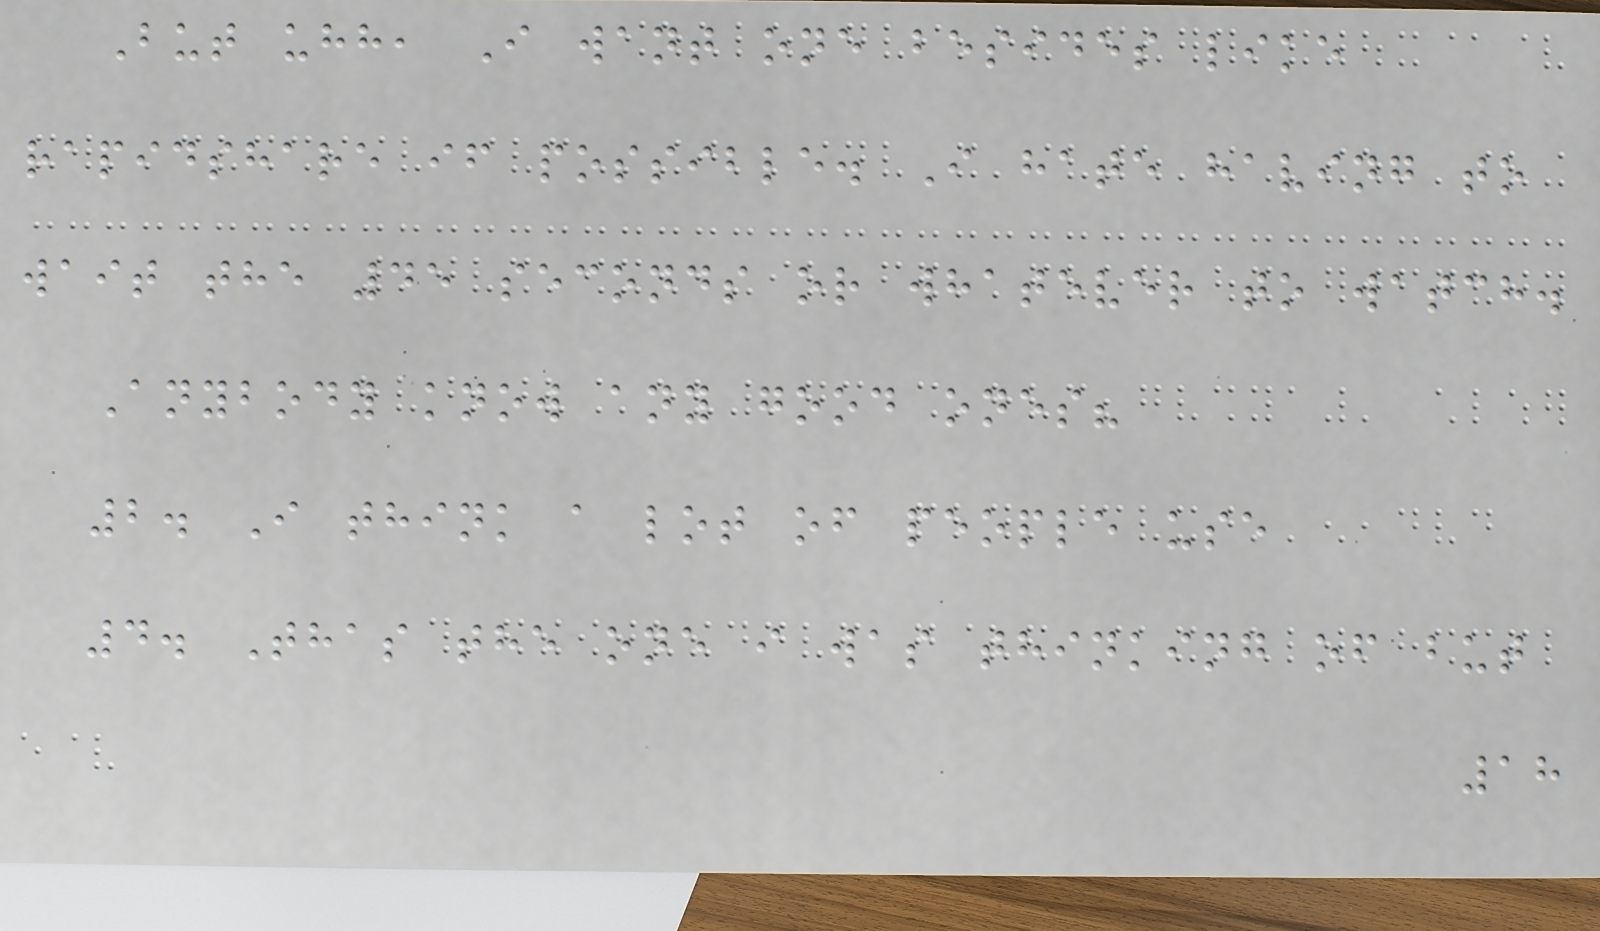But uhh, I want one besides like
rapidshare if possible. I hate having to
wait the 45 seconds or whatever to watch.
Anybody know any good ones?
2. I think a lot of people use
4. Thas the one i was thinking of but
18
